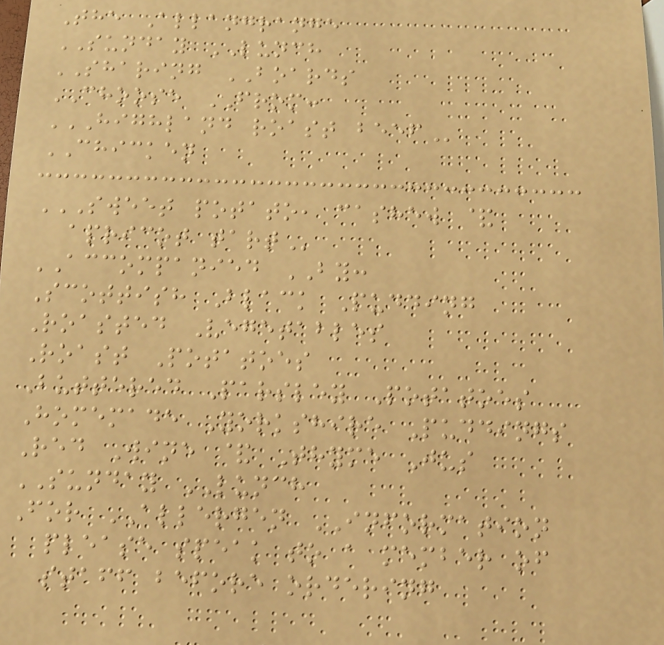The Allangrange
SUNDAY LUNCH
SHARING BOARDS
CHOOSE FROM:
HIGHLAND ROAST BEEF
CHICKEN
SWEET POTATO, CASHEW &
APRICOT TART
ACCOMPANIED BY:
Scottish Black Pudding
Roasted Vegetables
Roast Potatoes
Buttered Parsley Potatoes
Homemade Yorkshire Puddings
Red Wine & Thyme Jus
SUNDAY LUNCH
For ALLERGEN INFORMATION
please speak to a member of
staff before ordering
